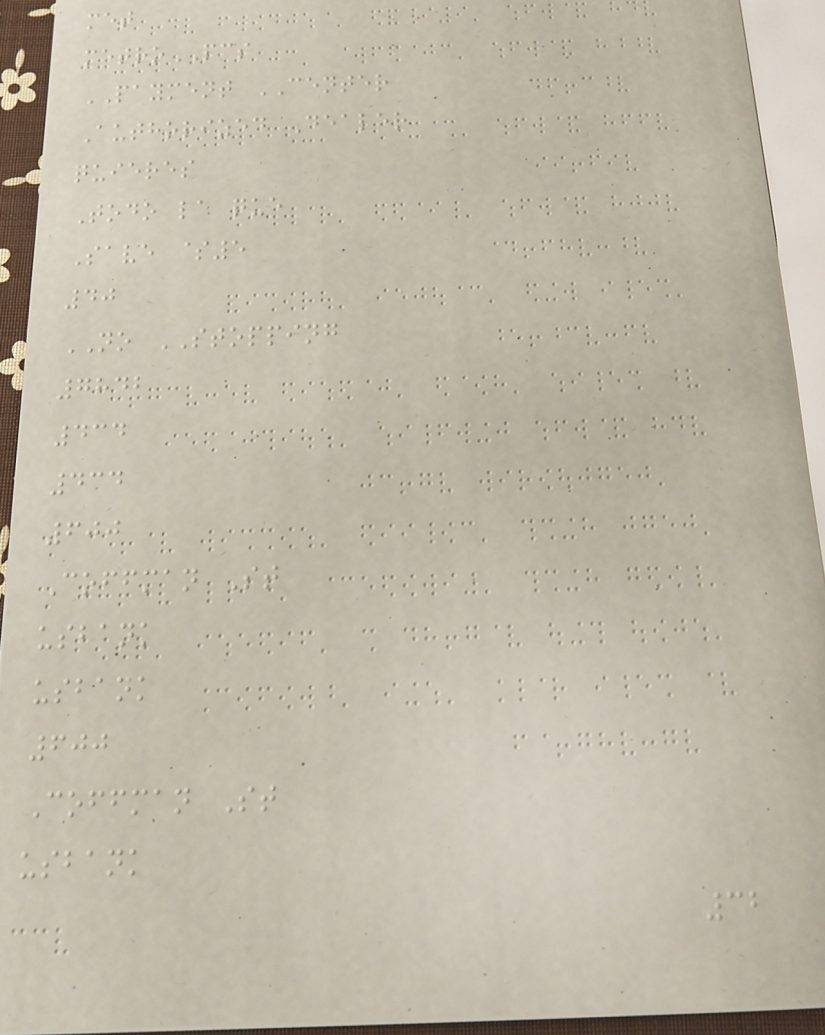met
metroPCS
PAYMENT CENTER
Authorized Dealer
quieres
Todo la que
Save $5
40
NO STOPPING
7842
434
434
600
Coffman St
usbank
usbank
600
Coffman St
usbank
32
